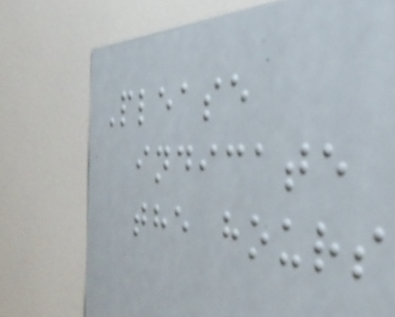Please
indicate
the hours
